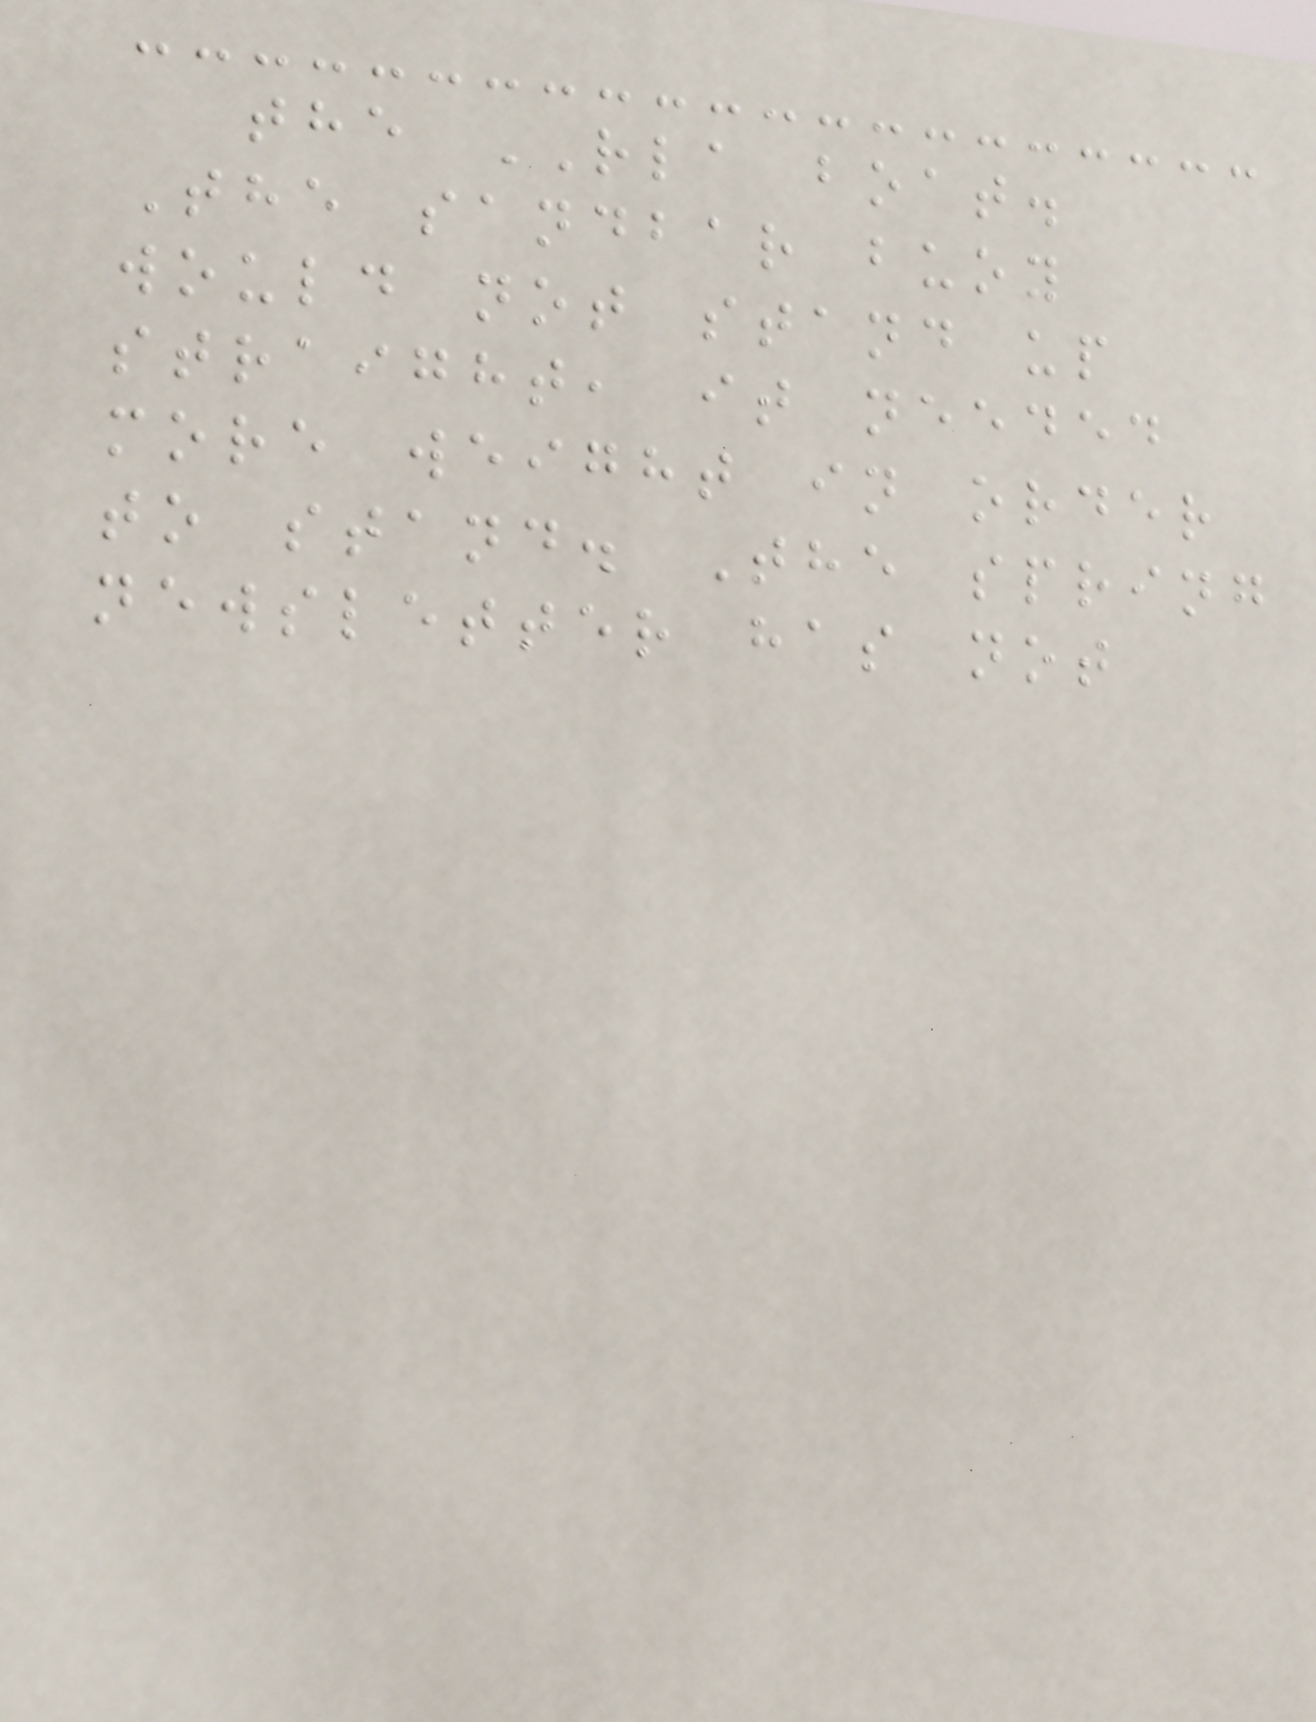the RLA boat.
The sandbar buoy
would not stand up
straight, it needed
more weight in order
to stand. The spring
newsletter has not
